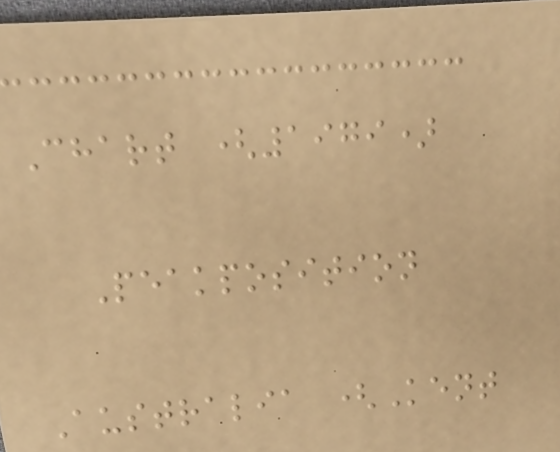Chart (1979)
Peakposition
Australia (Kent
